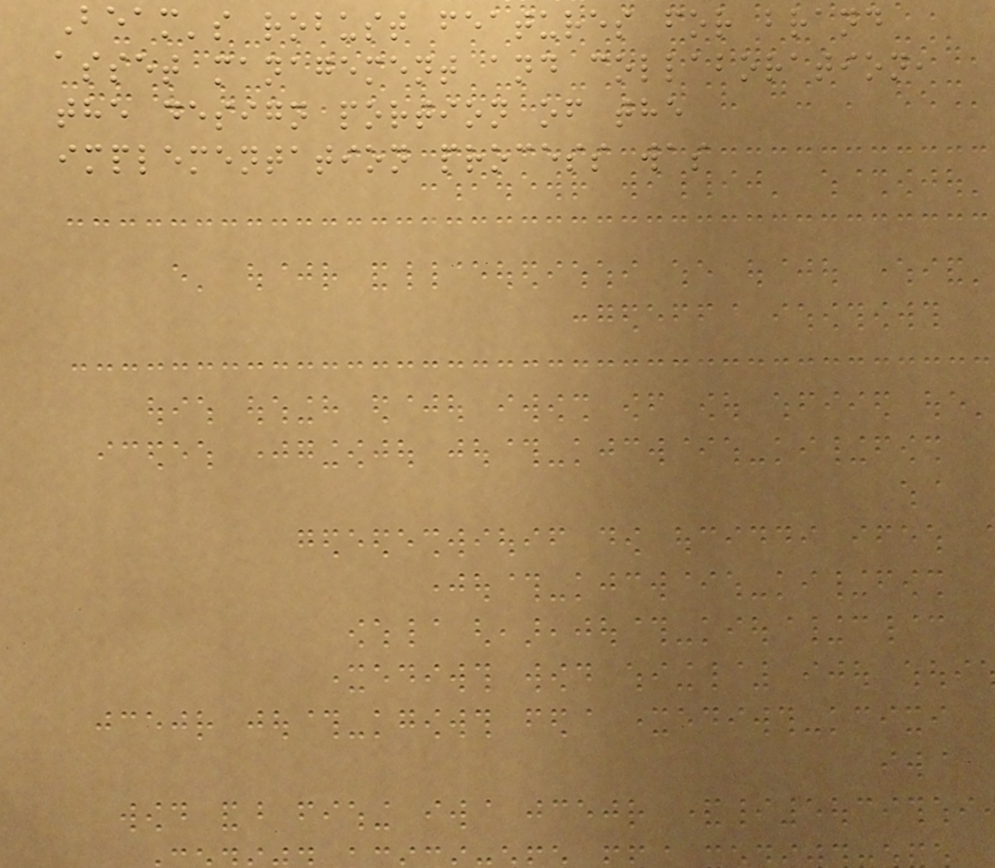Beam's robust features for brand
asset management and collaboration,
the design portion of the
implementation process was
